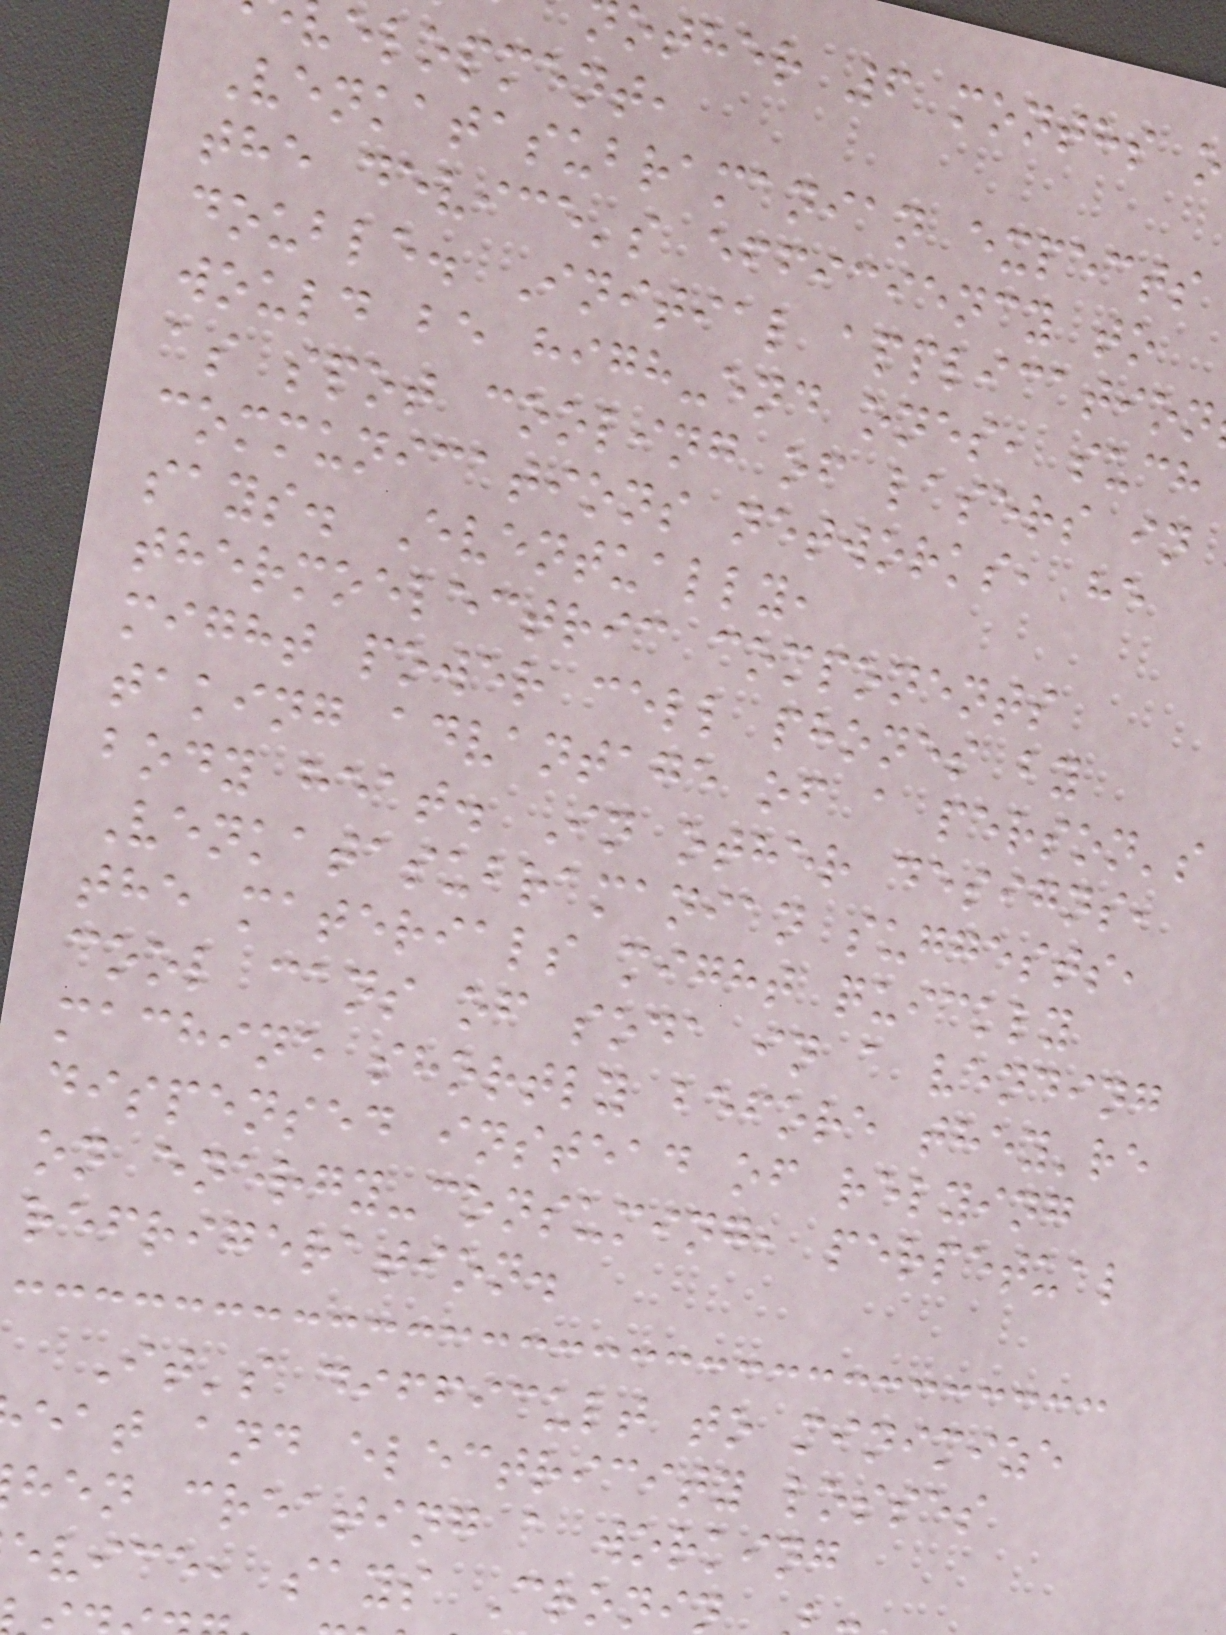other 6 months o
elopment,
Venkatasubramanian expects
the device's efficiency to
double. Initial application
would be high-end ones, such
as spot cooling of lasers in
communications networks, he
says. Eventually,
thermoelectric components
might power cell phones by
taking advantage of a person's
body heat. In other designs,
Venkatasubramanian suggests,
the materials might quickly
cool cans of soda in a vending
machine shortly before they're
dispensed instead of relying
on energy-consuming, perpetual
refrigeration.
It's difficult to minimize
eat and electricity losses
hen creating a working
evice, says Croni
